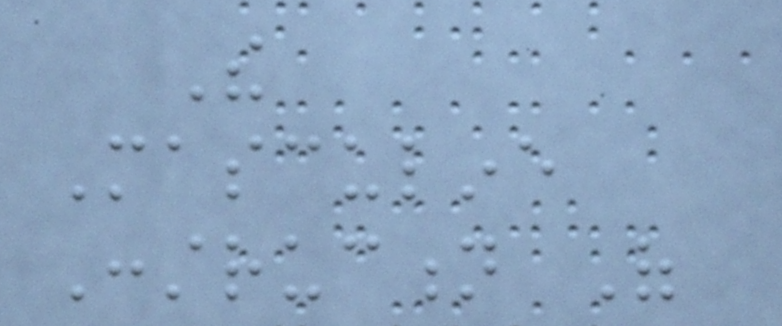The
Masculine
Construction Of
